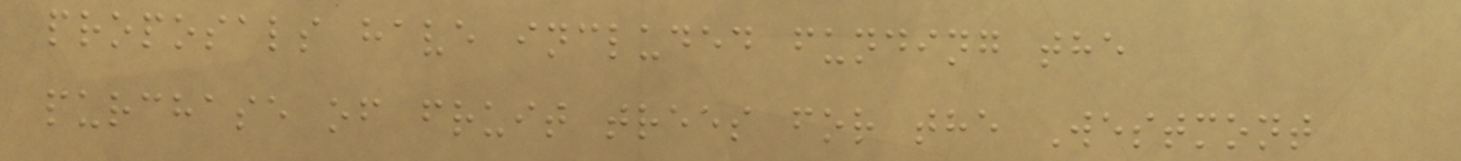proposals have included funding the
purchase of fruit trees for the Westmont
